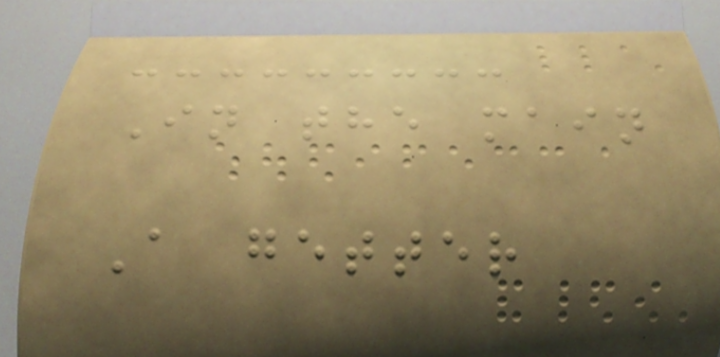In the main
A getter
